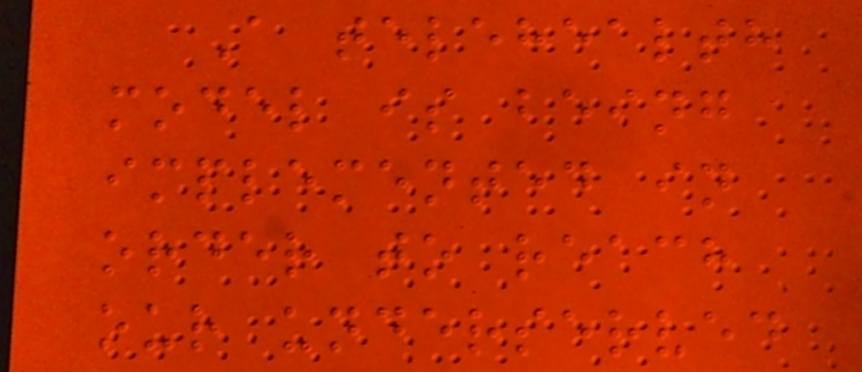A telehealth
model is being
implemented in
order to reach
our underserved
